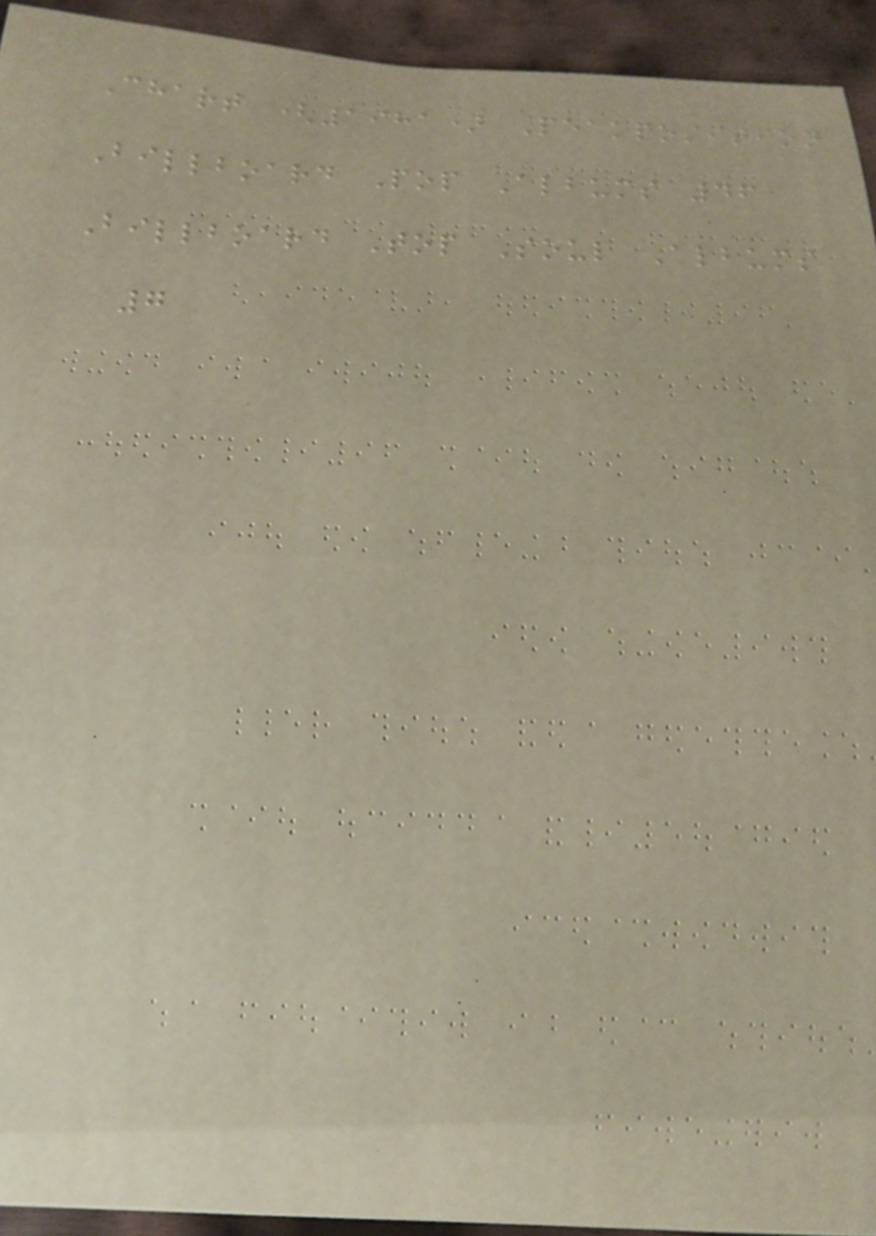Chart (1981) Peakposition
Billboard Pop Albums 46
Billboard Top Soul Albums
7
